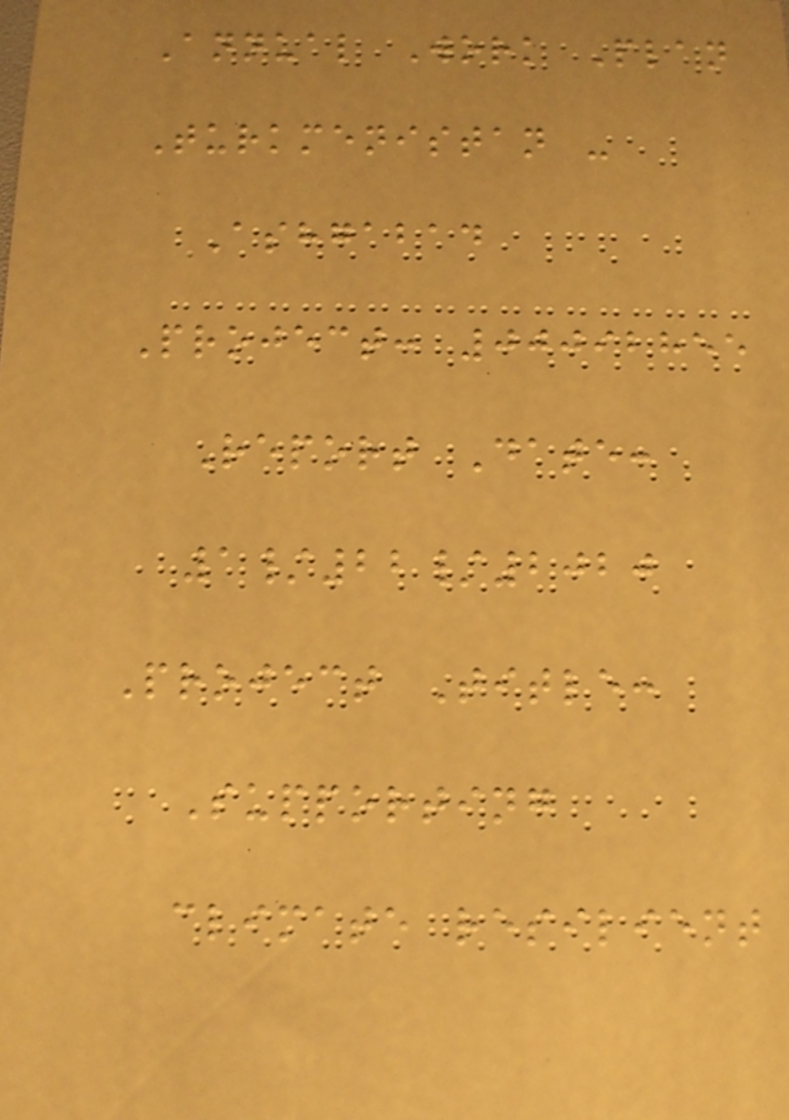Annual Work Plan
Turkmenistan -
Ashgabad
Project: 00092855
Report Date:
1/22/2020
Project Title:
Supporting
climate resilient
